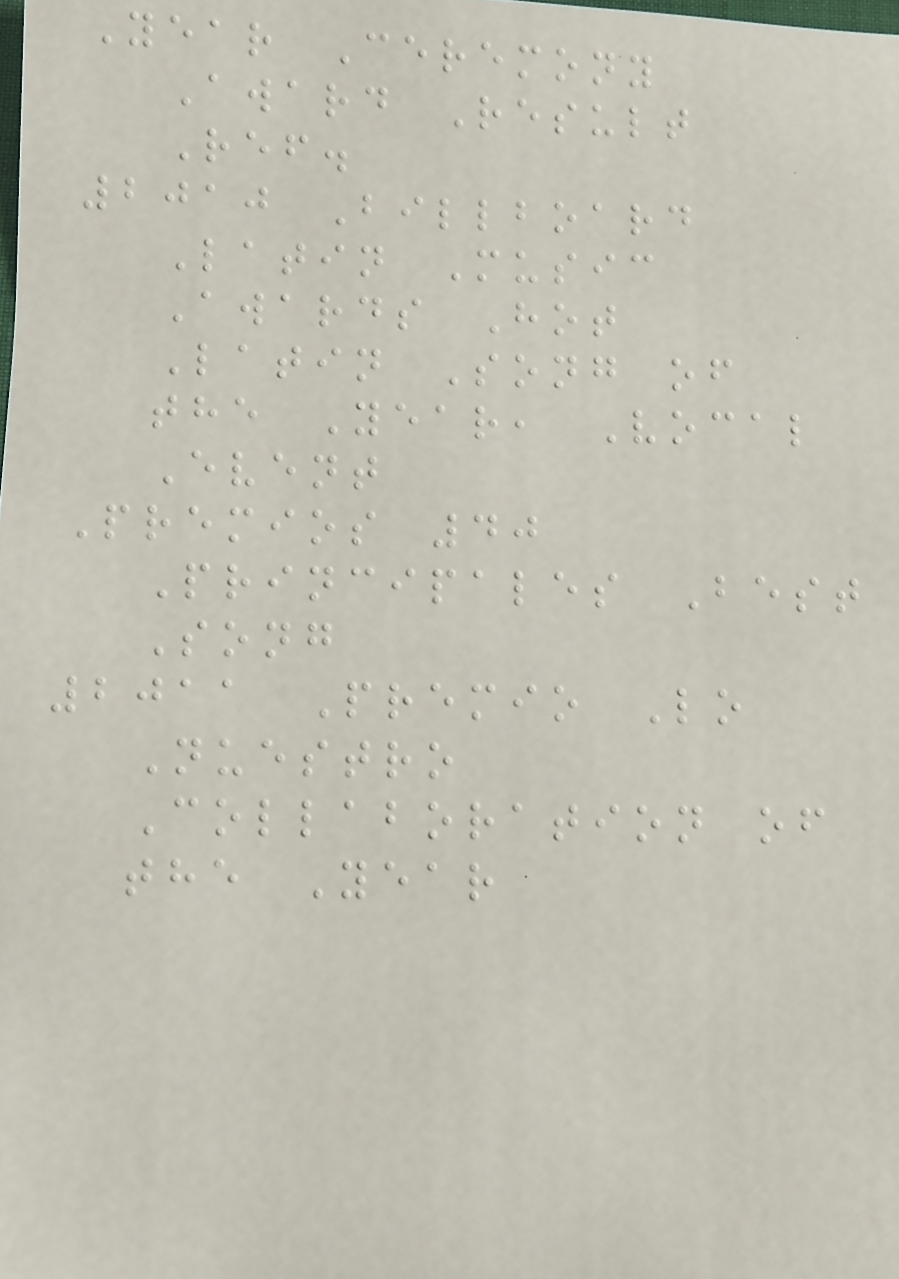Year Ceremony
Award Result
Ref.
2010 Billboard
Latin Music
Awards Hot
Latin Song of
the Year, Vocal
Event
Premios 40
Principales Best
Song
2011 Premio Lo
Nuestro
Collaboration of
the Year
